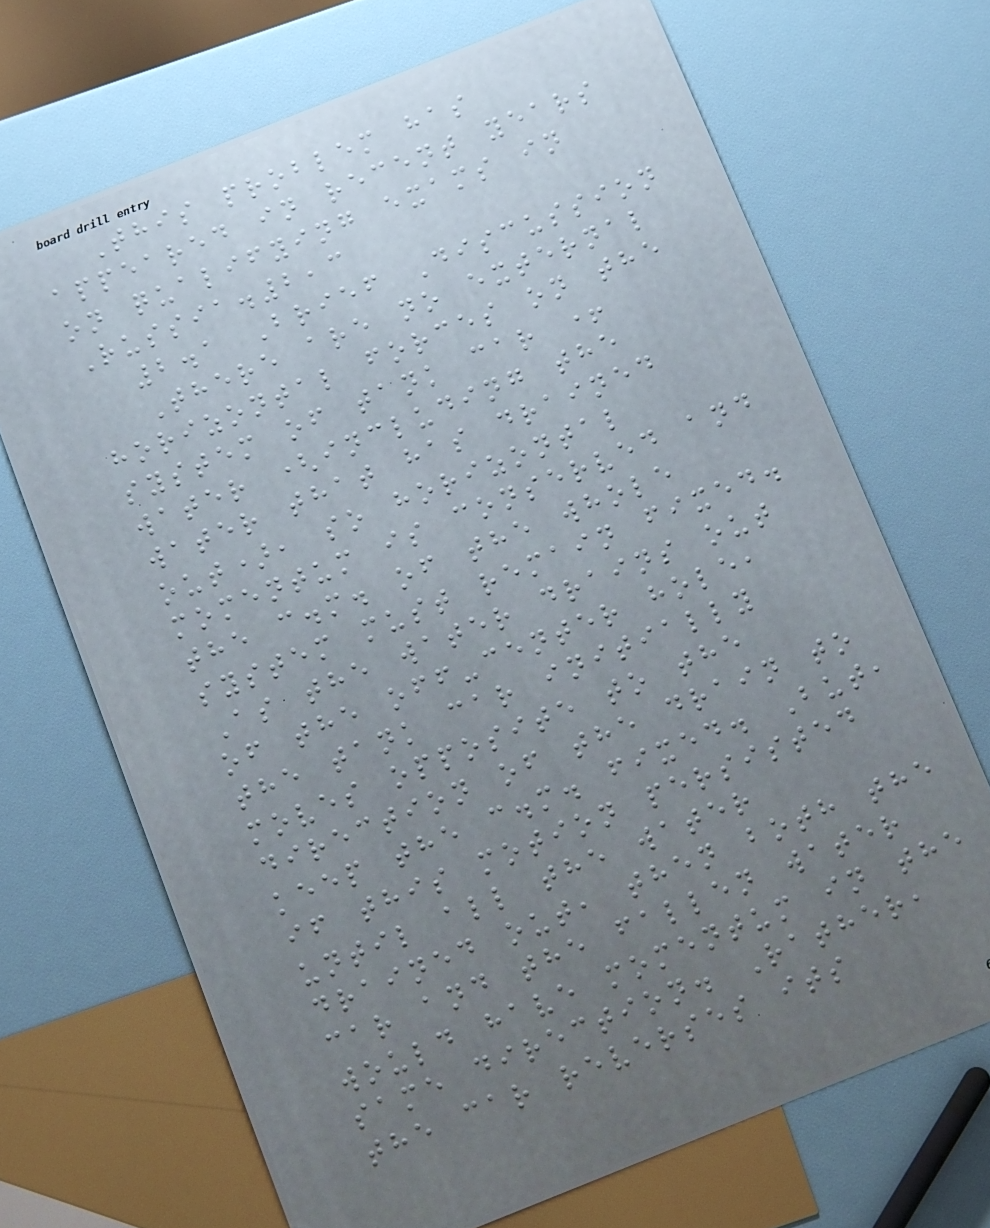This problem has
appeared in recent years
on qualifying exams in
Russia.2,3
2.1 Brief Discussion
There are no external
horizontal forces on the
system of tank car +
water (including the
water that has drained
out), so horizontal
momentum is conserved and
the c.m. of the whole
system must remain fixed.
As the water drains out
of the off-center hole,
the tank car initially
moves opposite to the
direction of the drain to
keep the c.m. fixed. But,
if this motion persisted
until all the water
drained out, then both the
car and the fallen water
would have momentum in the
same direction. Rather,
the car reverses its
